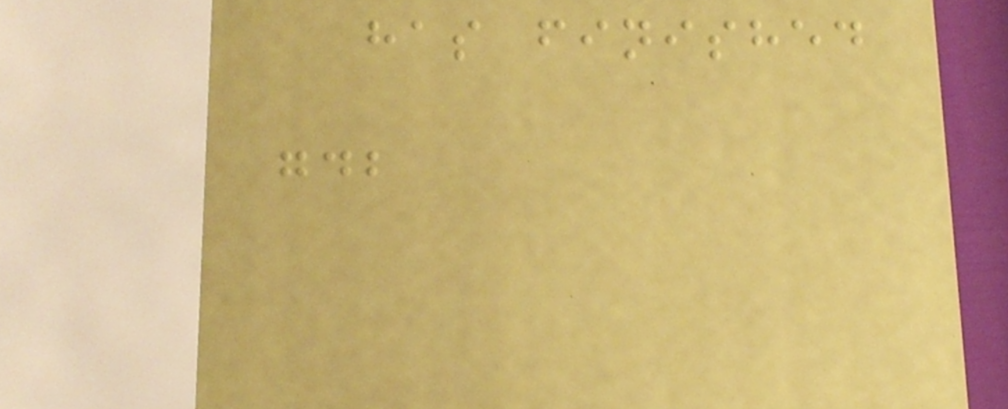has finished
gdb
